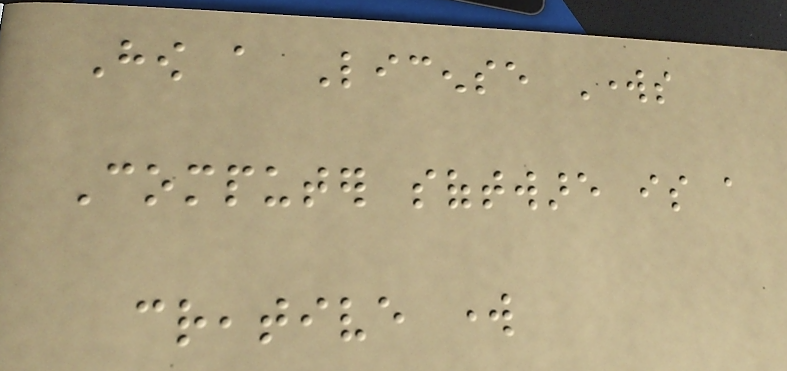How a License Works
Computer software is a
creative work
